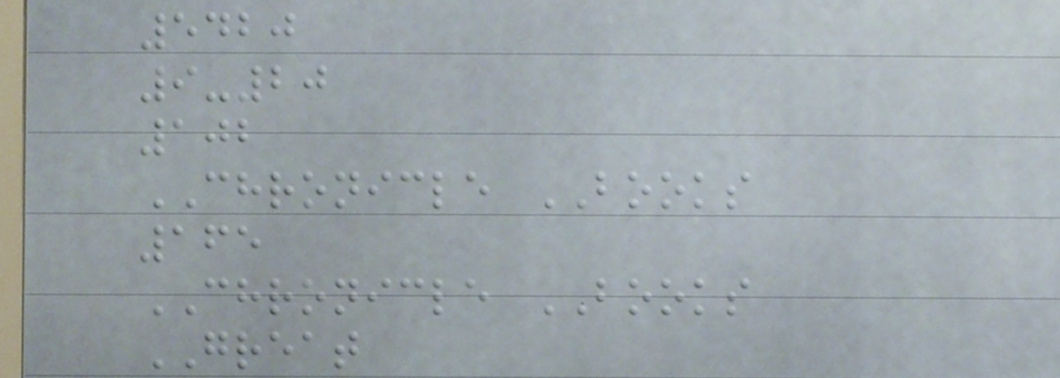5420
9-20
102
CHRONICLE BOOKS
165
CHRONICLE BOOKS
GREAT
